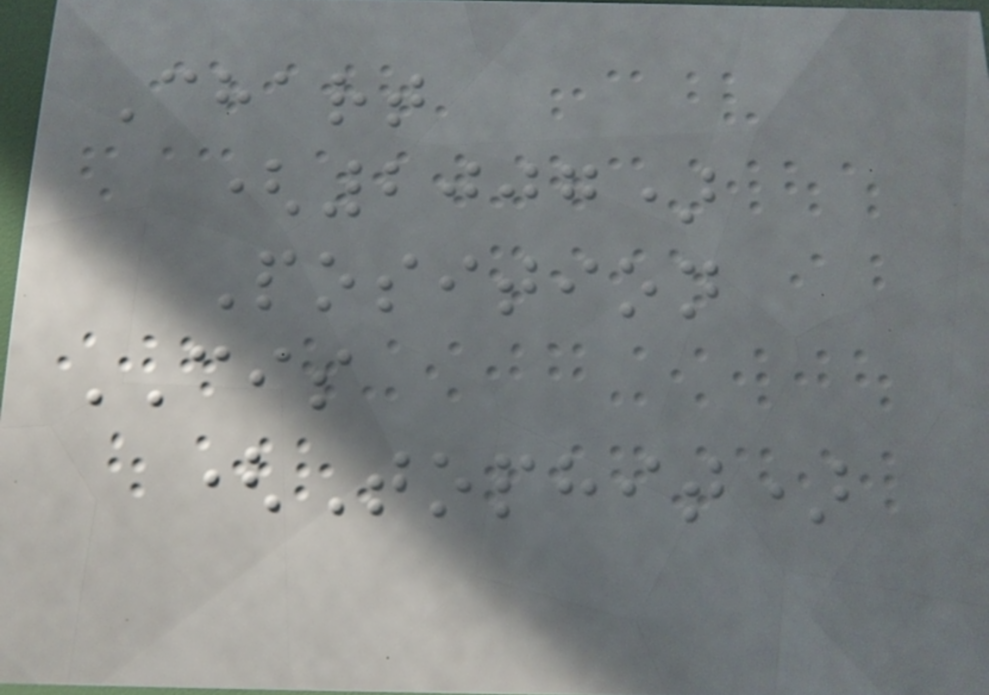Chart
(2007)
Position
CIS
(Tophit)
